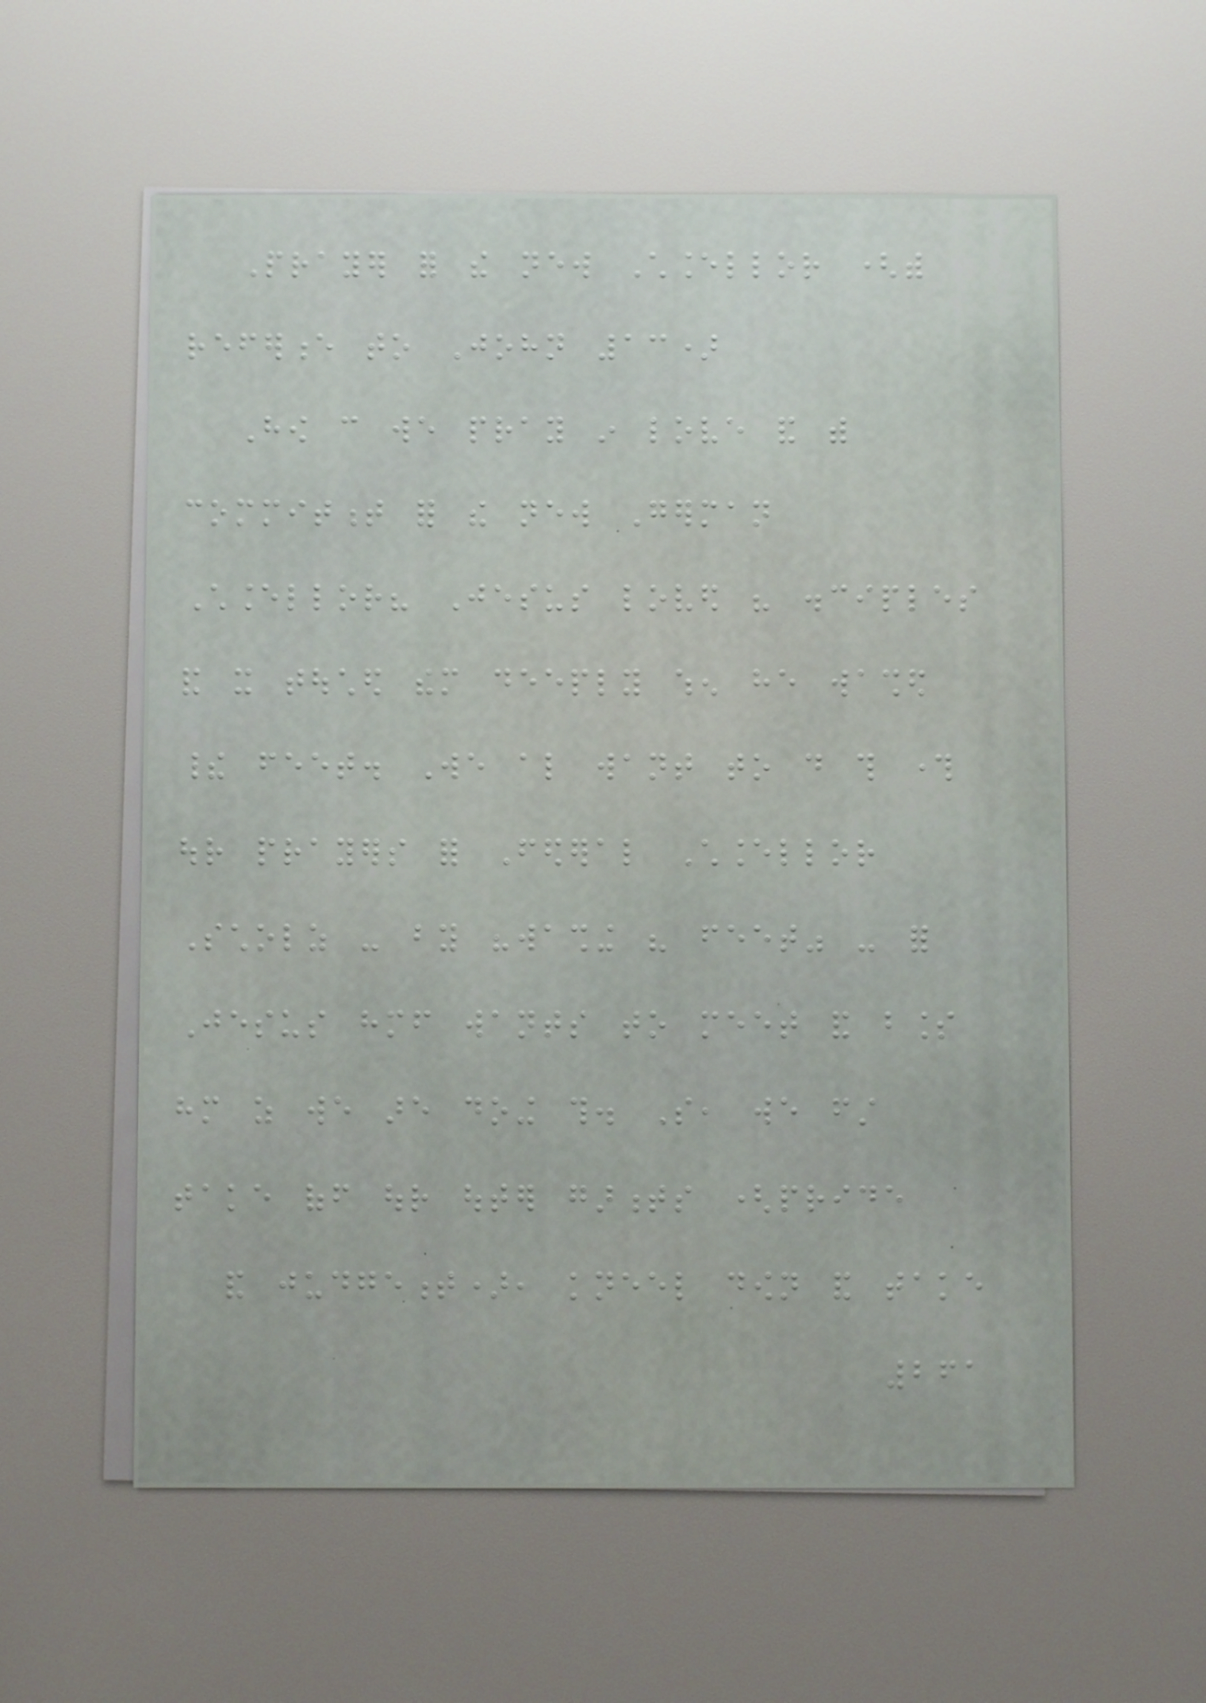Prayer for the new Chancellor (with
reference to John 13)
How can we pray in love and with
commitment for the new German
Chancellor? Jesus loved his disciples
and it touched them deeply when he washed
their feet. We also want to do this through
our prayers for Federal Chancellor
Scholz - by "washing his feet" - for
Jesus himself wants to meet and bless
him as we are doing this. So, we first
take off our outer garments (pride
and judgement), kneel down and take
261
